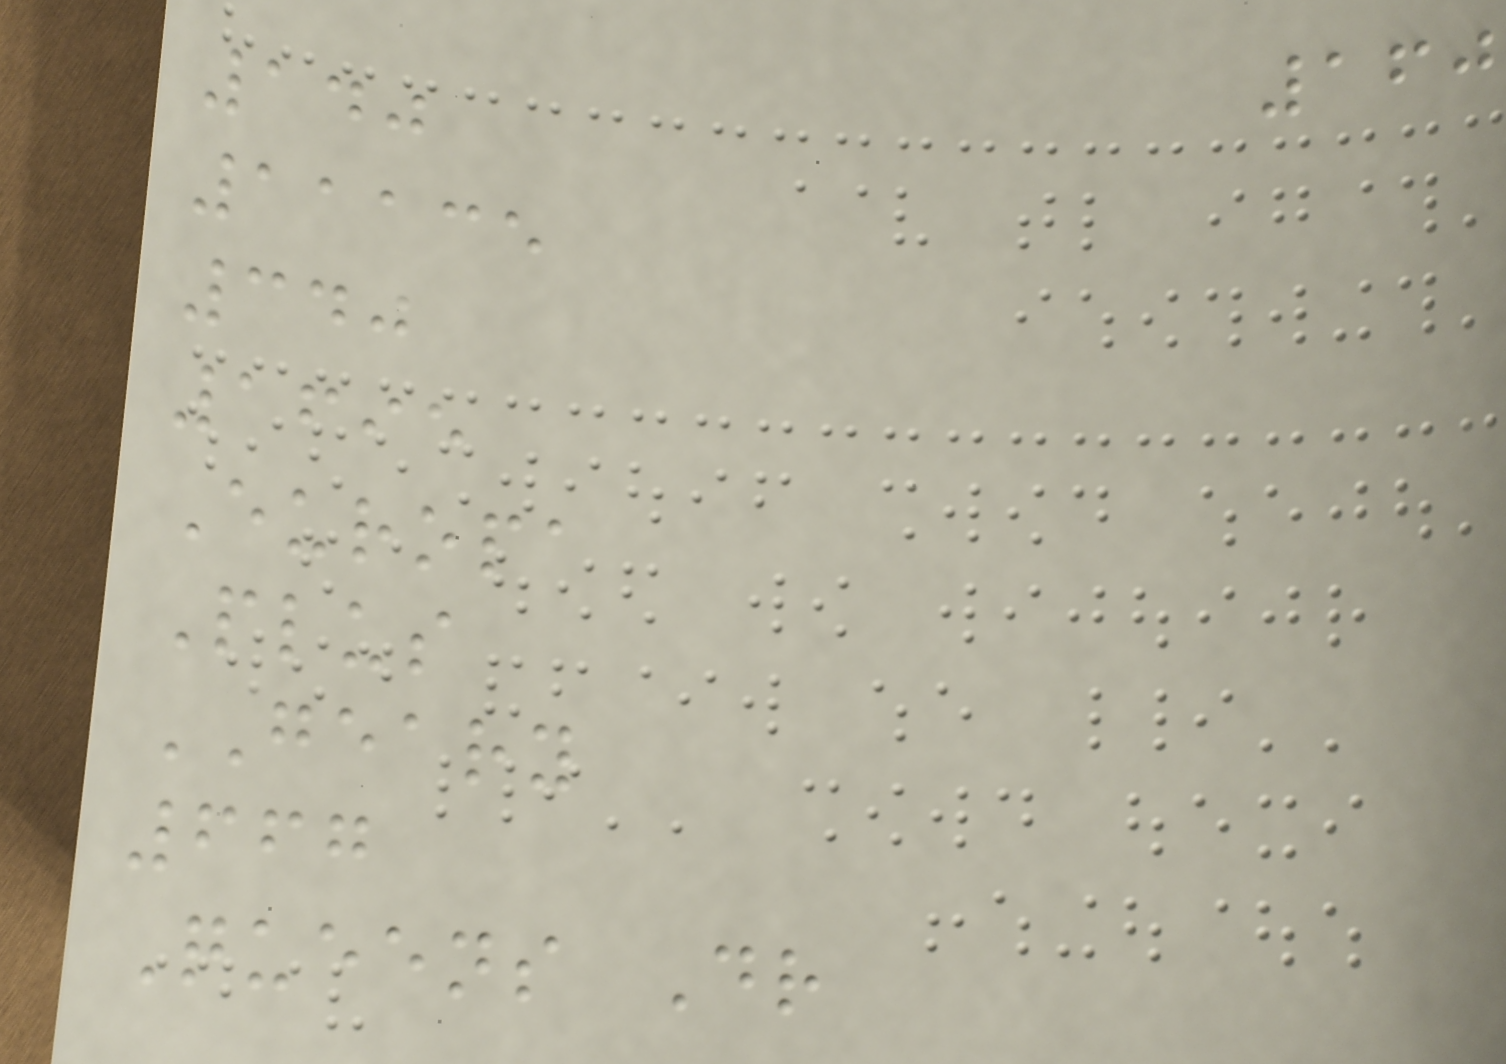160
140
11135
340
1695
Europa
Plus
GEARY
667
Queens Dr
